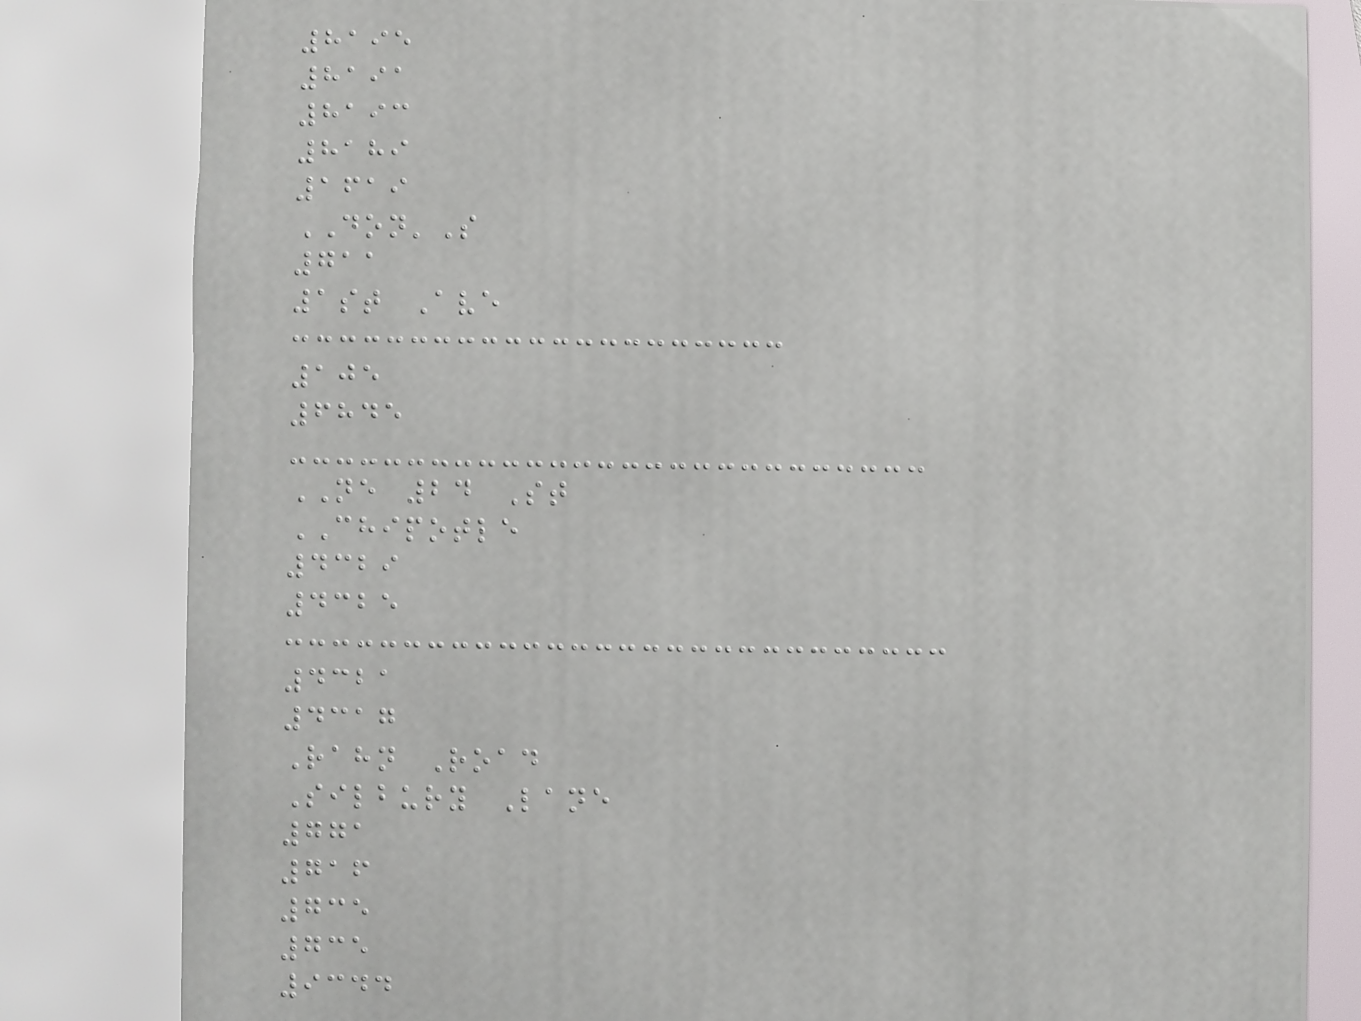8195
8191
8193
8189
1619
DON'S
711
1st Ave
105
6845
NE 24 St
CHIPOTLE
4329
4325
4321
4317
Rahn Road
Silbury Lane
771
716
735
735
9344
